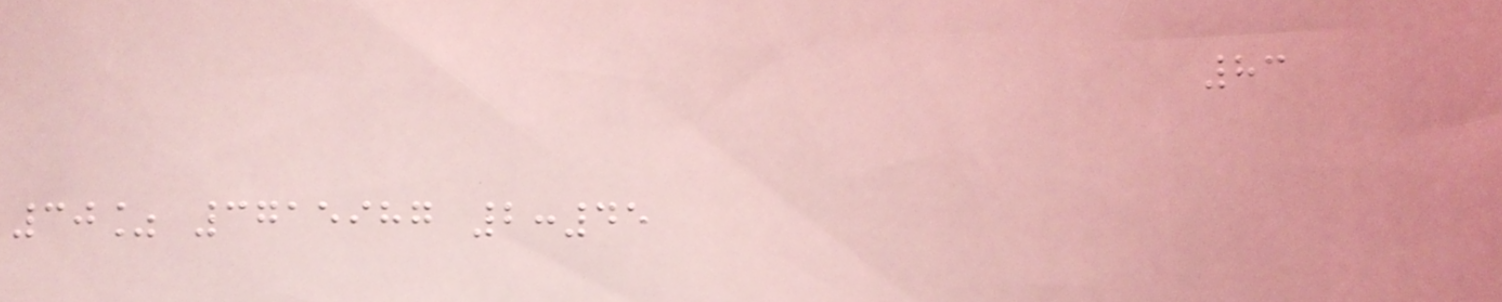83
30% 3715987 2:45
